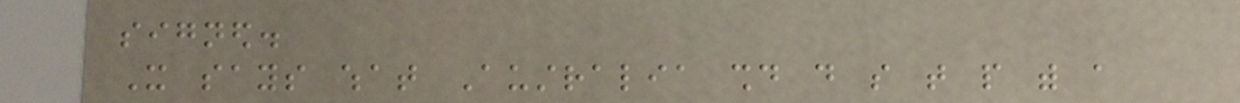signed.
It says what Australia should do so that people with a
